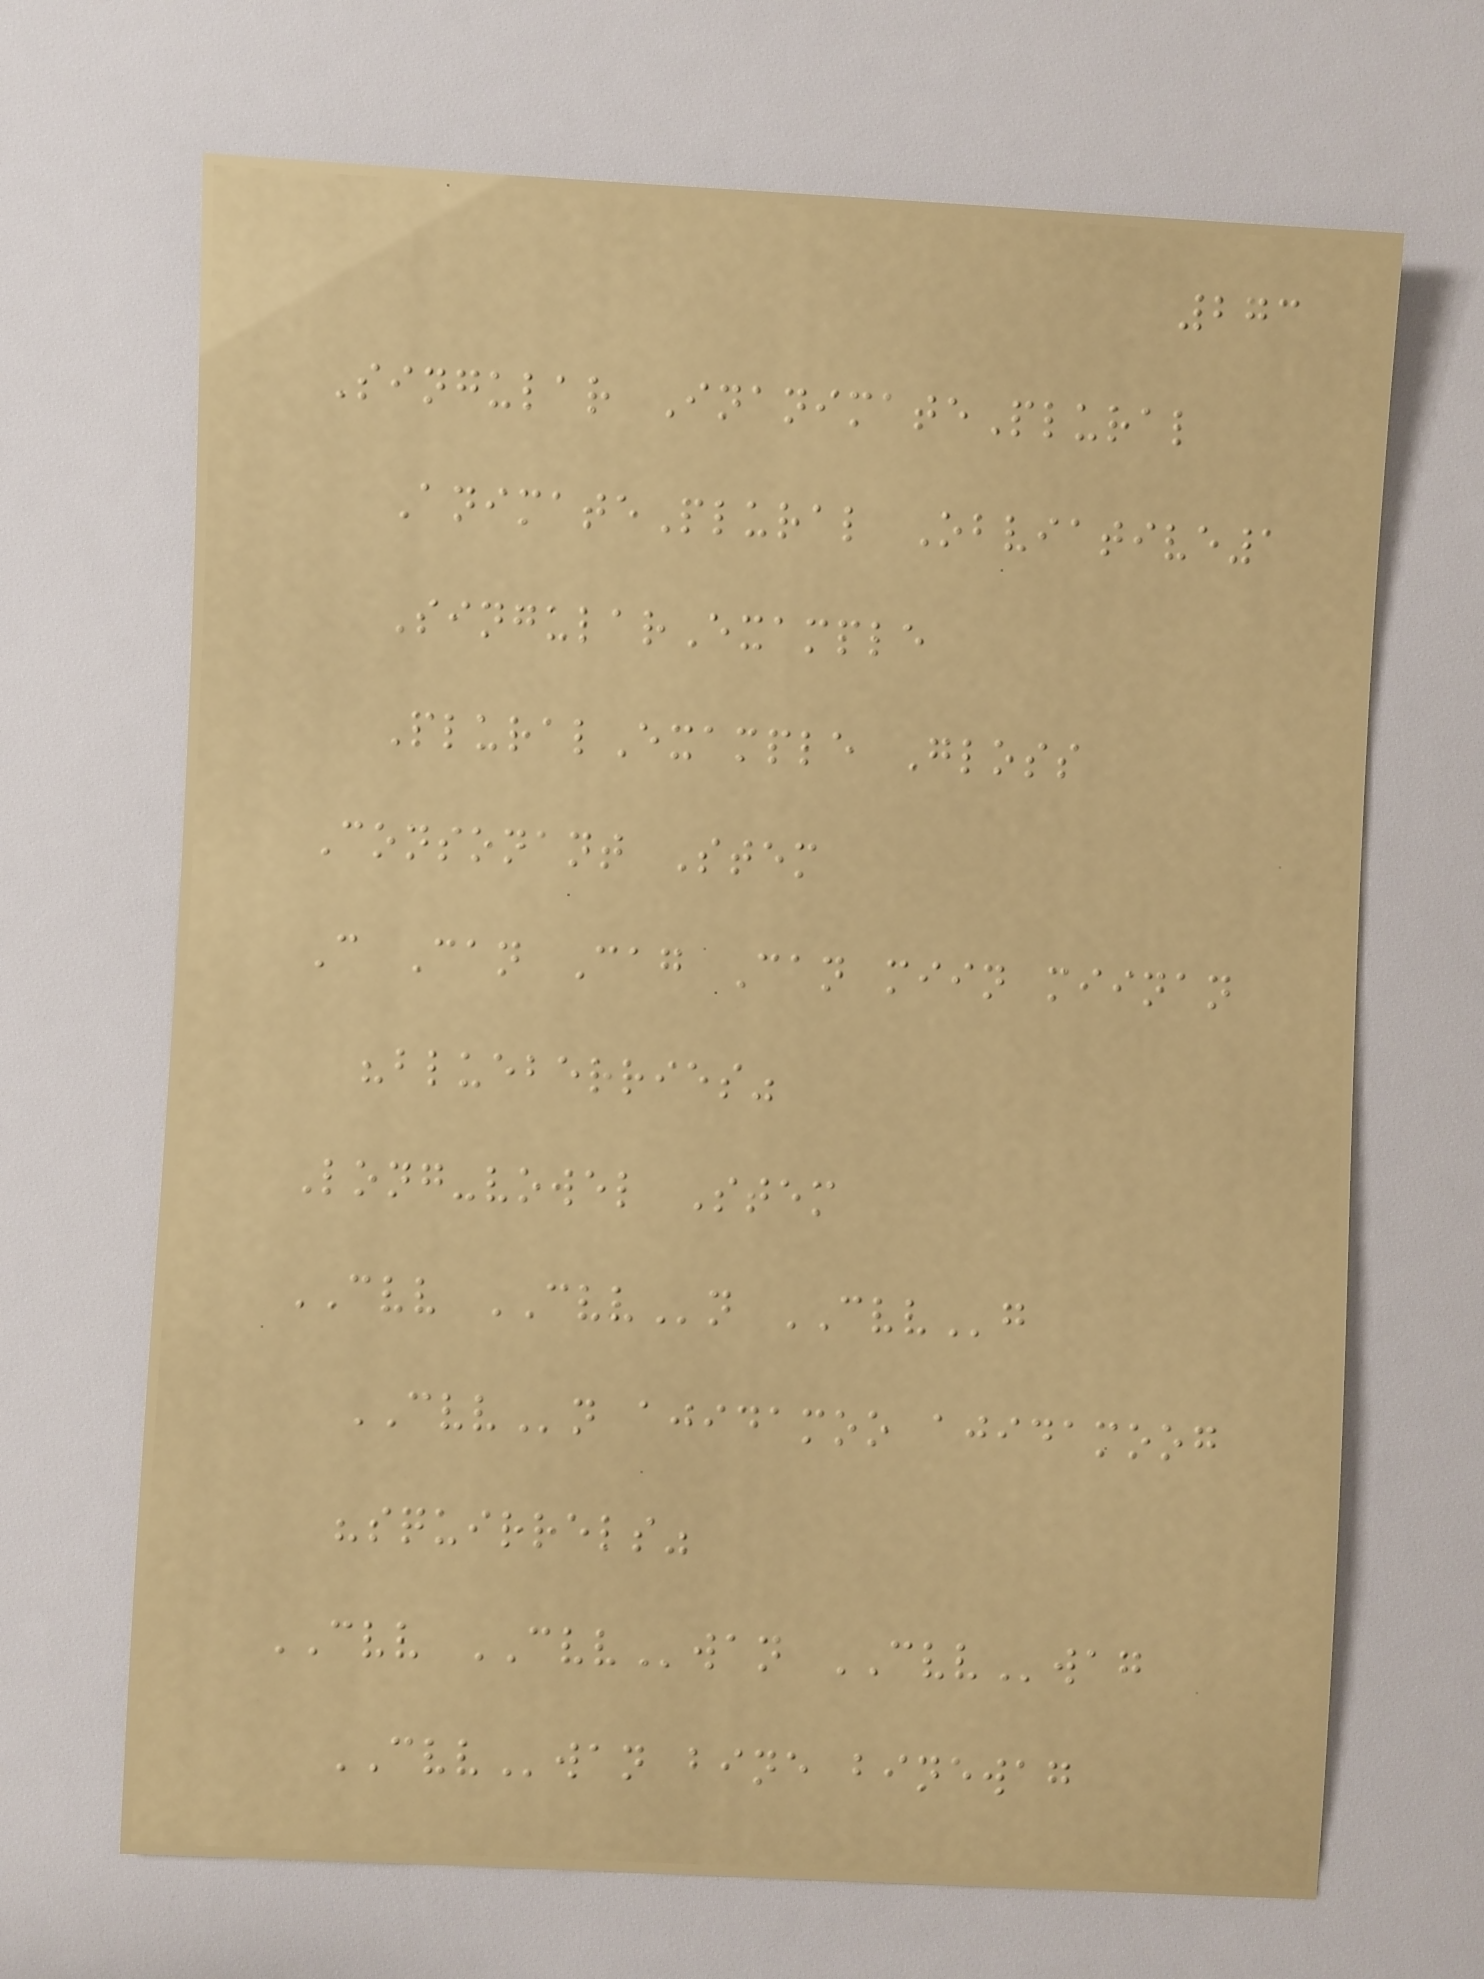273
Singular InanimatePlural
AnimatePlural Obviative1
SingularExample
PluralExample Gloss
Consonant Stem
C Can Cag Can miin miinan
"blueberries"
Long-vowel Stem
CVV CVVn CVVg
CVVn ajidamoo ajidamoog
"squirrels"
CVV CVVwan CVVwag
CVVwan bine binewag
